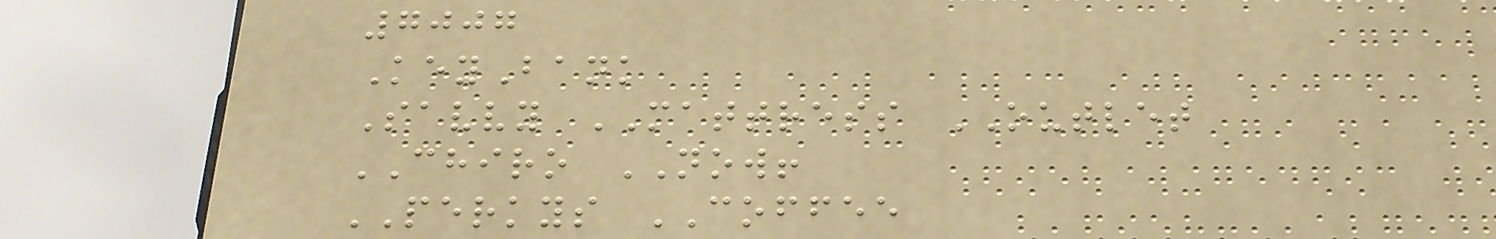7007
KeyBank
Savvy MATTRESS OUTLET
CHIRO NOW!
PERKYS COFFEE
